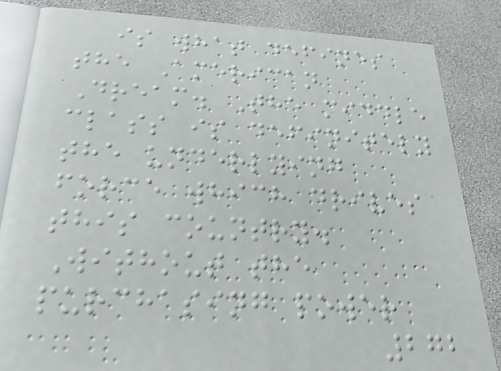is what defines
the American
Dream. The middle
class is definitely
the underlying
force which drives
this country.
Without the
purchasing power
272
